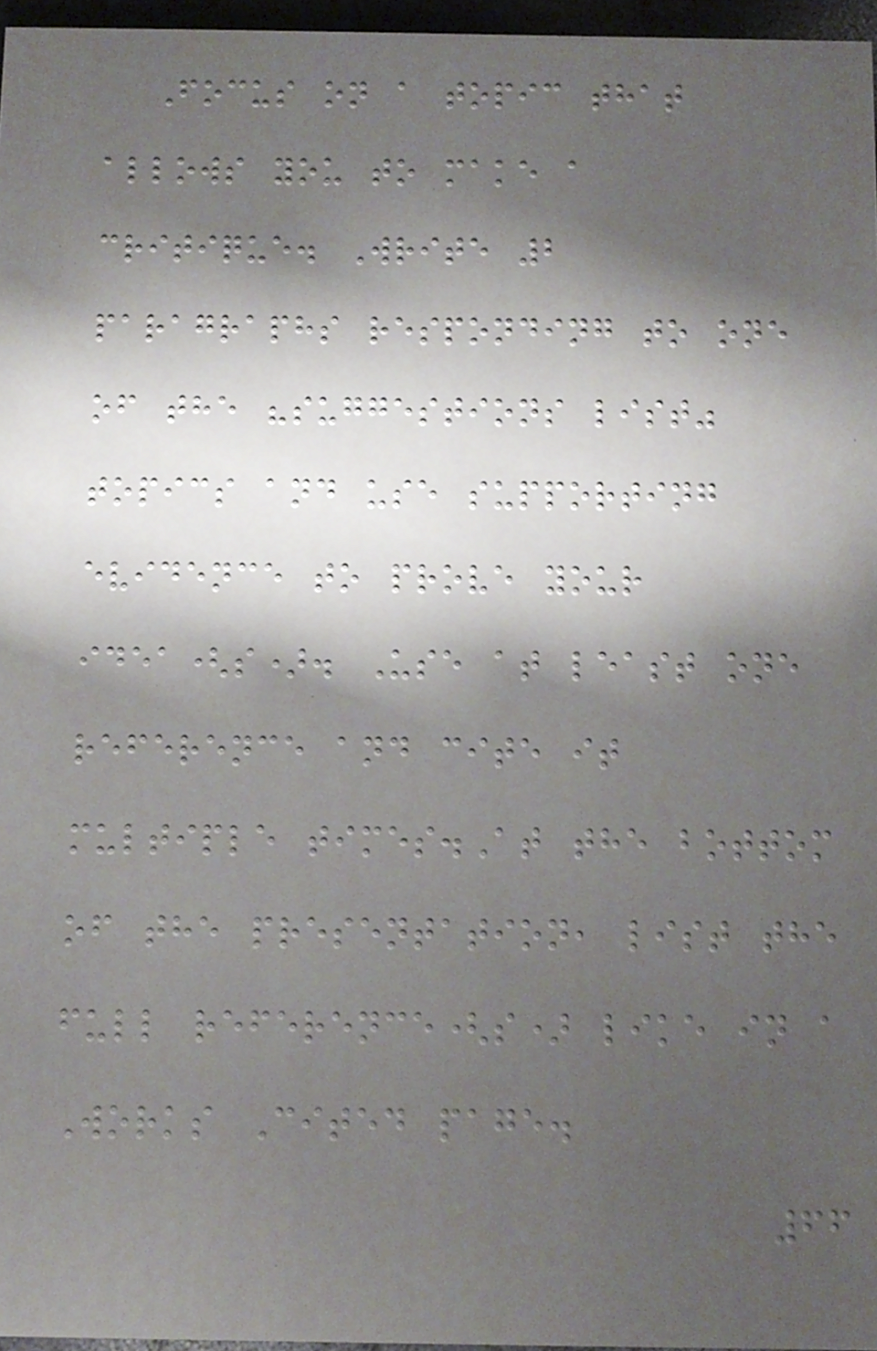Focus on a topic that
allows you to make a
critique. Write 2
paragraphs responding to one
of the "suggestions list"
topics and use supporting
evidence to prove your
idea(s). Use at least one
reference and cite it
multiple times.At the bottom
of the presentation, list the
full reference(s) like in a
Works Cited page.
66
